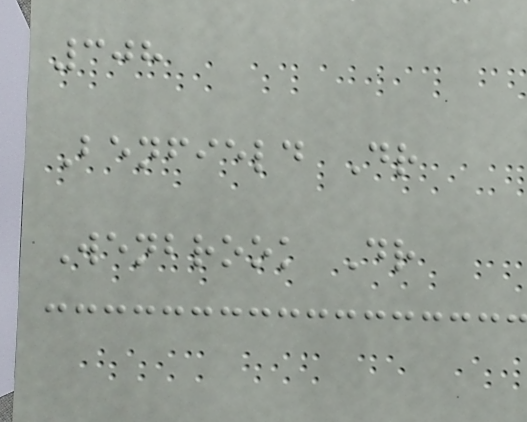308
Benfield Dr
Wenbrook Dr
